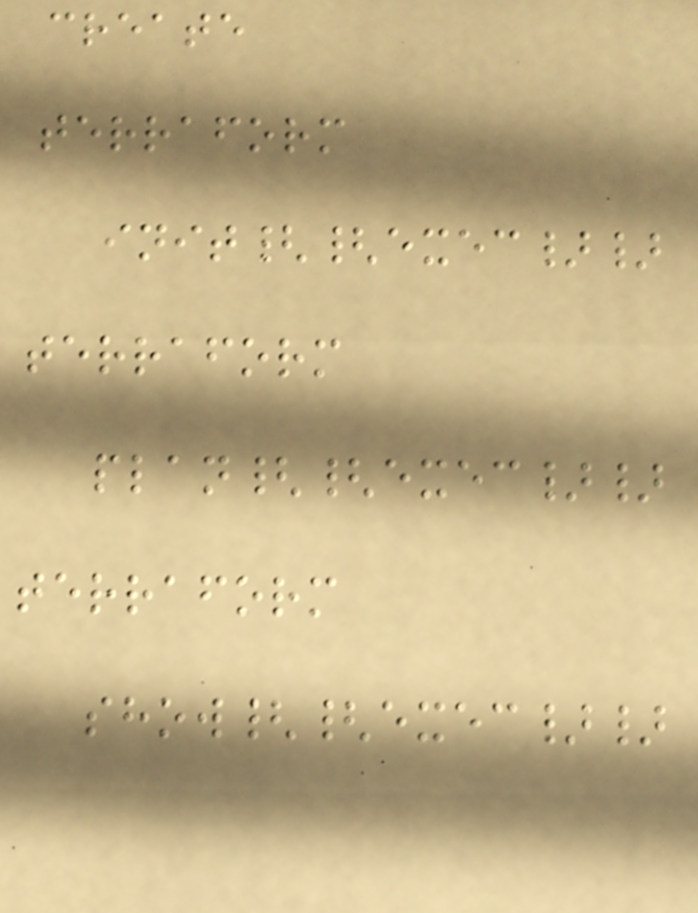create
terraform
init{{exec}}
terraform
plan{{exec}}
terraform
show{{exec}}
